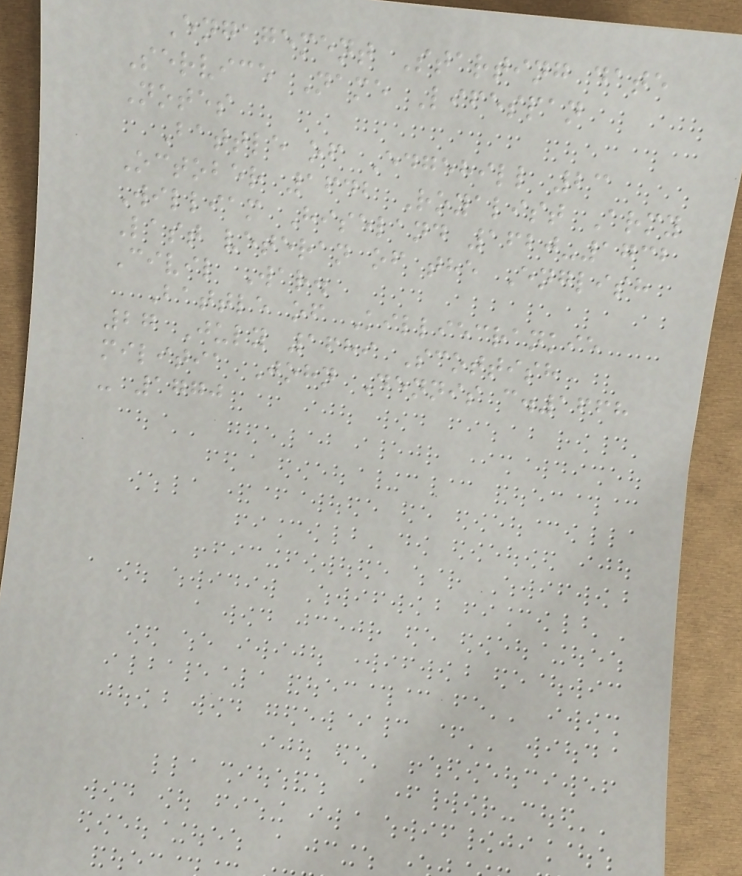Engagement Starting date
Service Name Lifespan
Notes
Battle of Edgehill 23
October 1642 Royalist Army
William Hiseland 1620-1732
Last veteran of the English
Civil War.
Battle of Killiecrankie
27 July 1689 Scottish
militia John Dennis c.1668
- 1770
